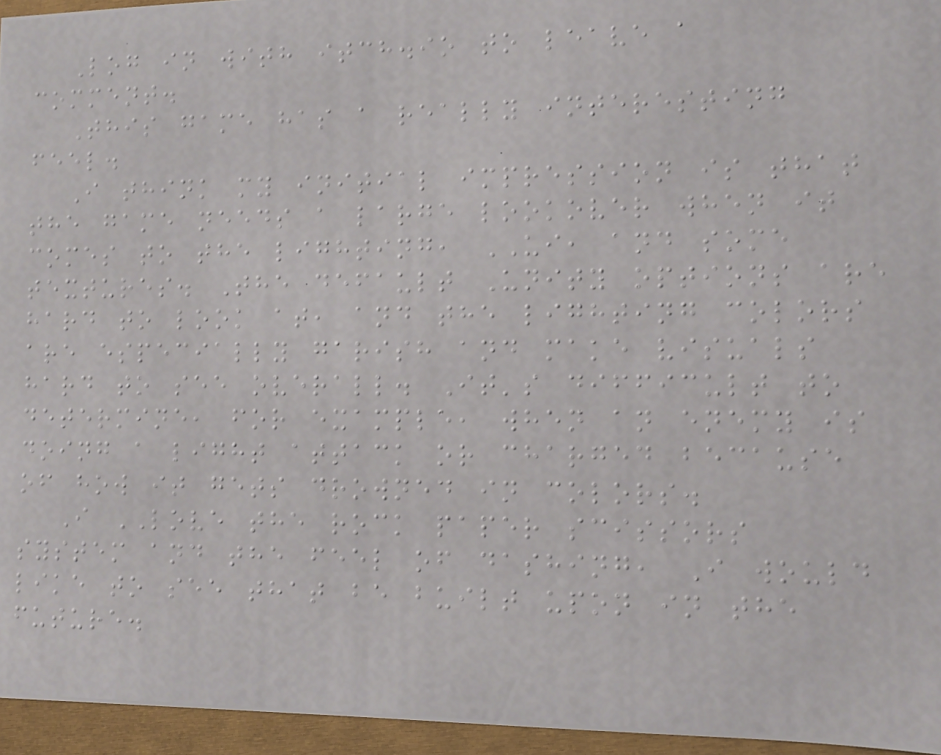Log in with itch.io to leave a
comment.
This game has a really interesting
feel.
I think my initial impression is that
the game needs a large lookover when it
comes to the lighting, UI, and some
textures. The default Unity options are
hard to look at, and the lighting colors
are especially garish and make visuals
hard to see overall. It's difficult to
determine, for example, when an enemy is
doing a light attack or charged because
of how it gets drowned in colors.
I LOVE the rock paper scissors
system and the feel of dashing, I would
like to see that be built upon in the
future.
